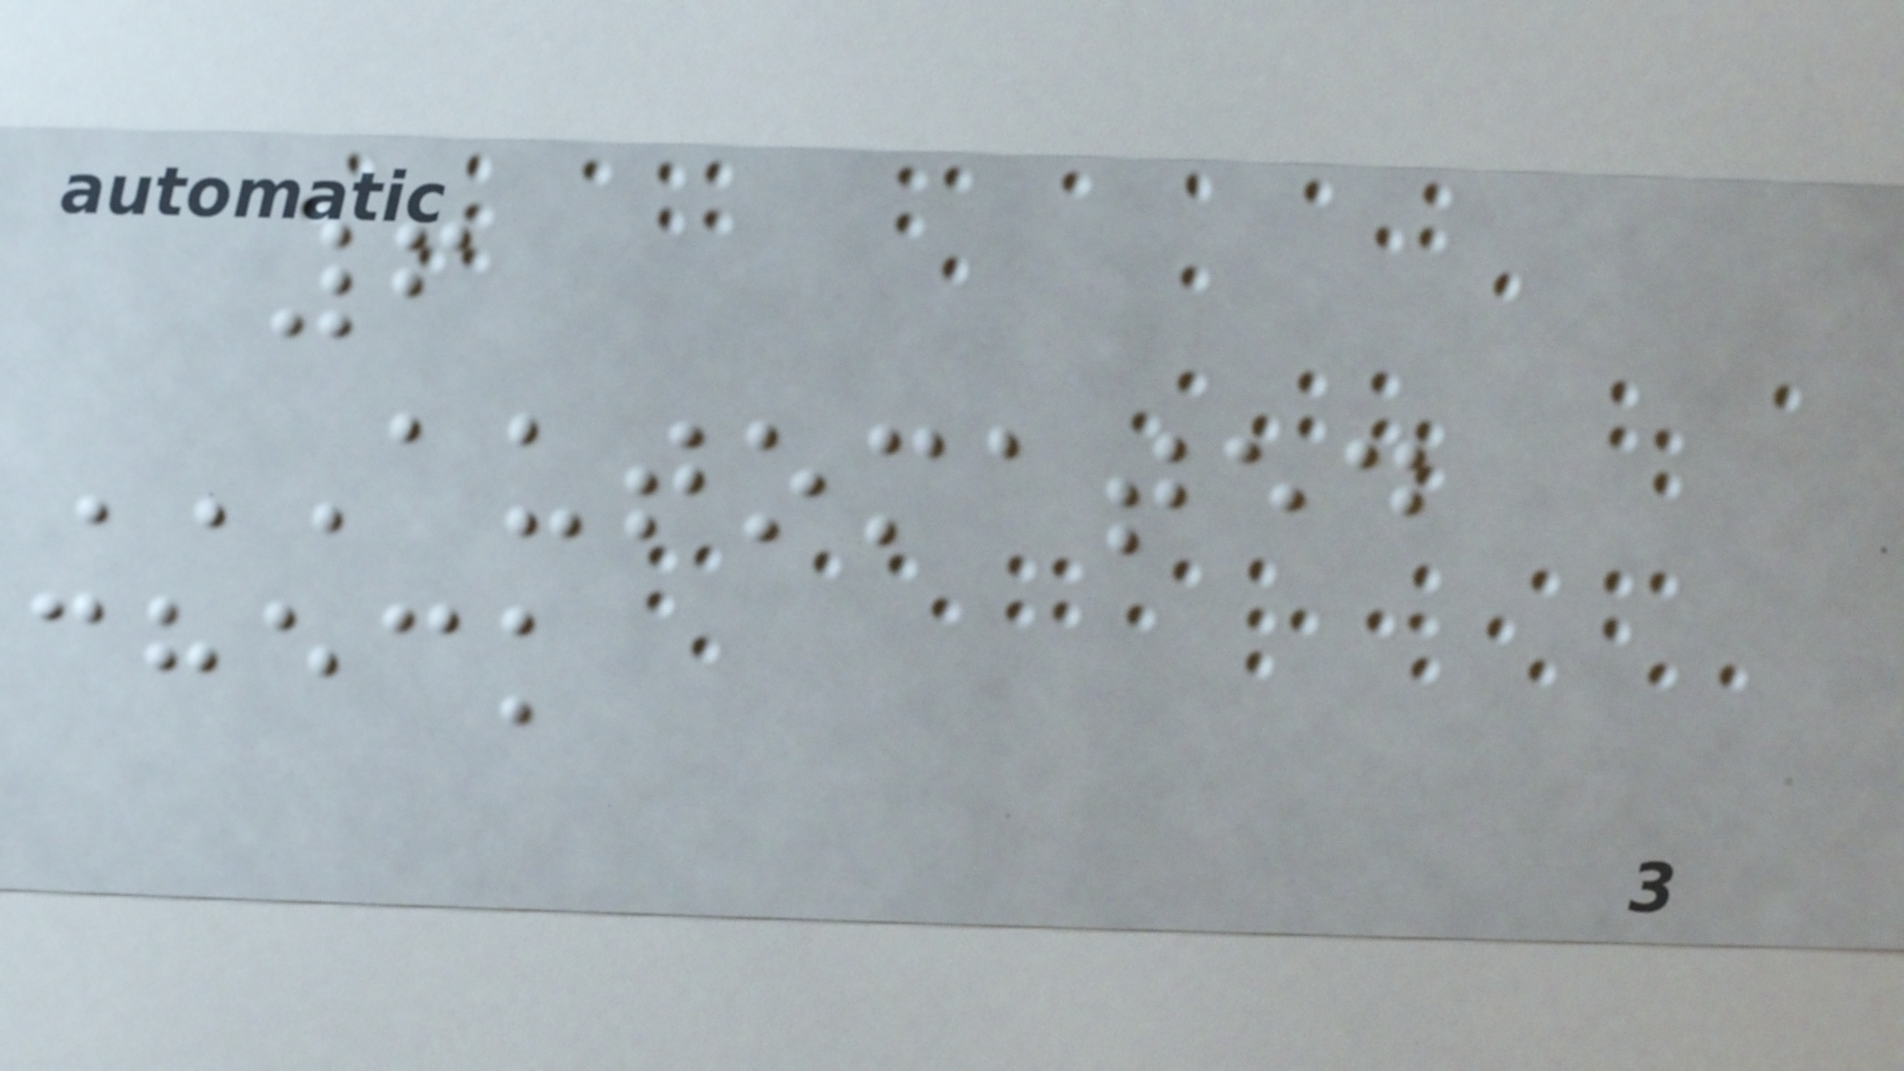6
AUTOMATED
CHECK
